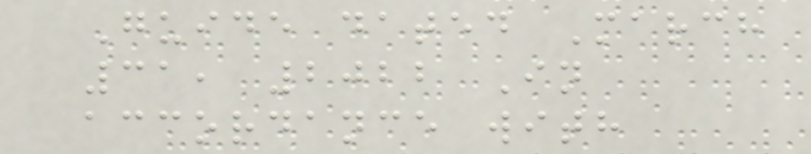Guide dated March
31, 2022 In
accordance with
